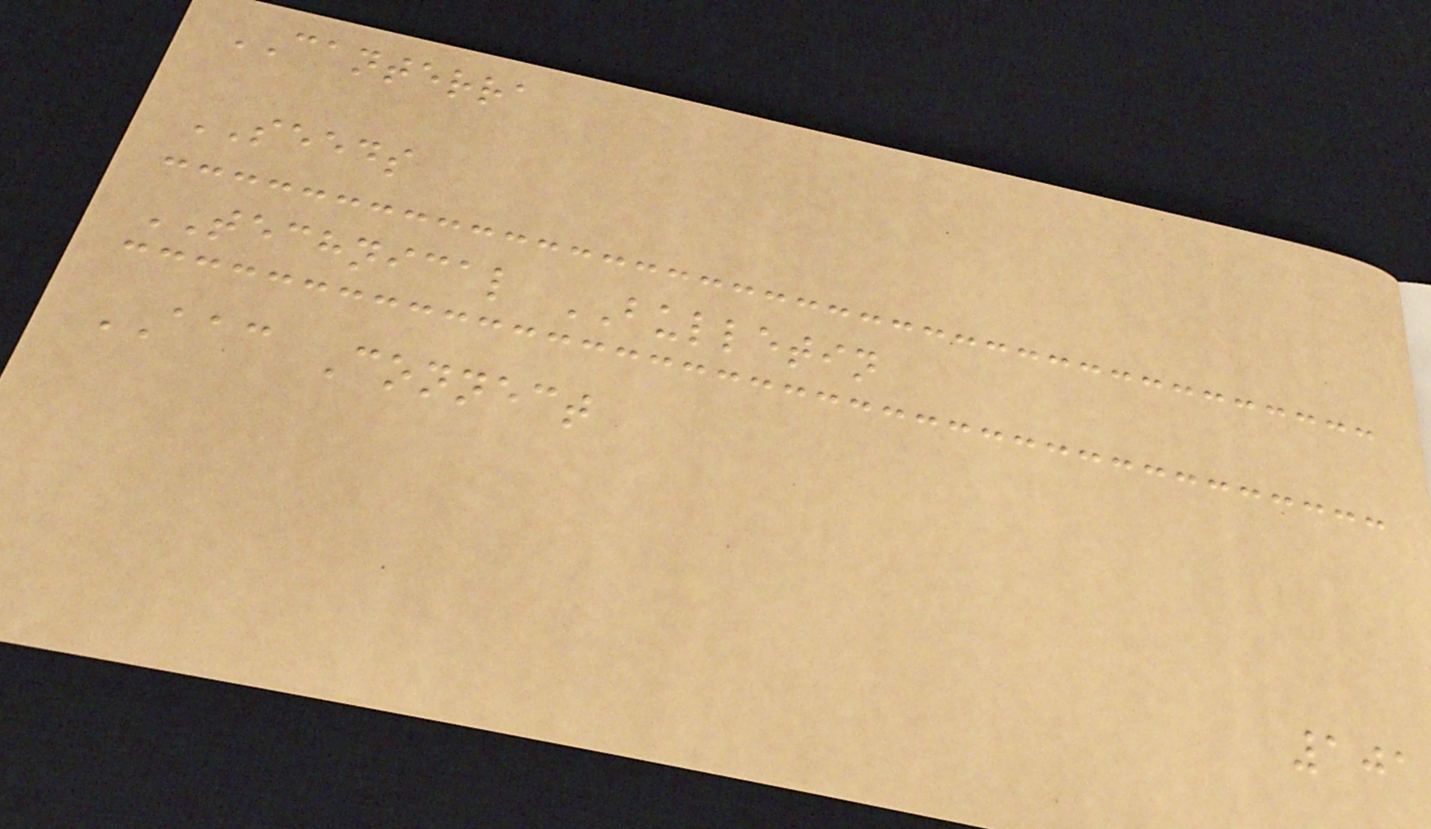CANTERRA
SEEDS
TECHNICAL BULLETIN
AAC Connect
101
